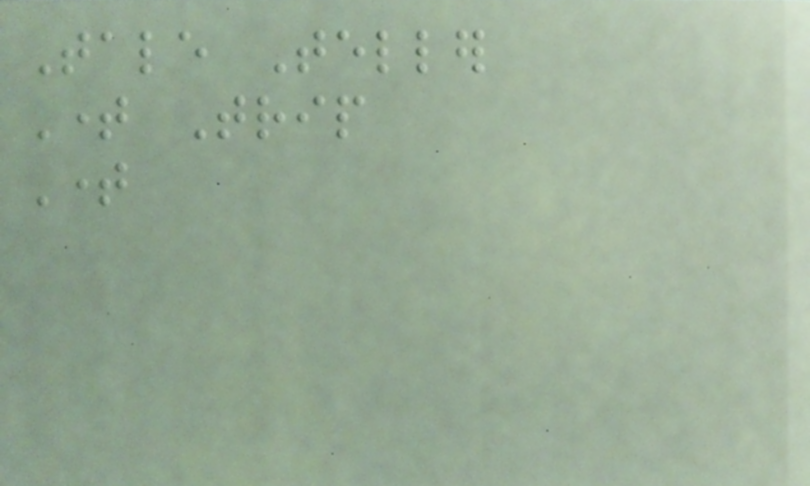Tale Teller
Time Trip
Time
